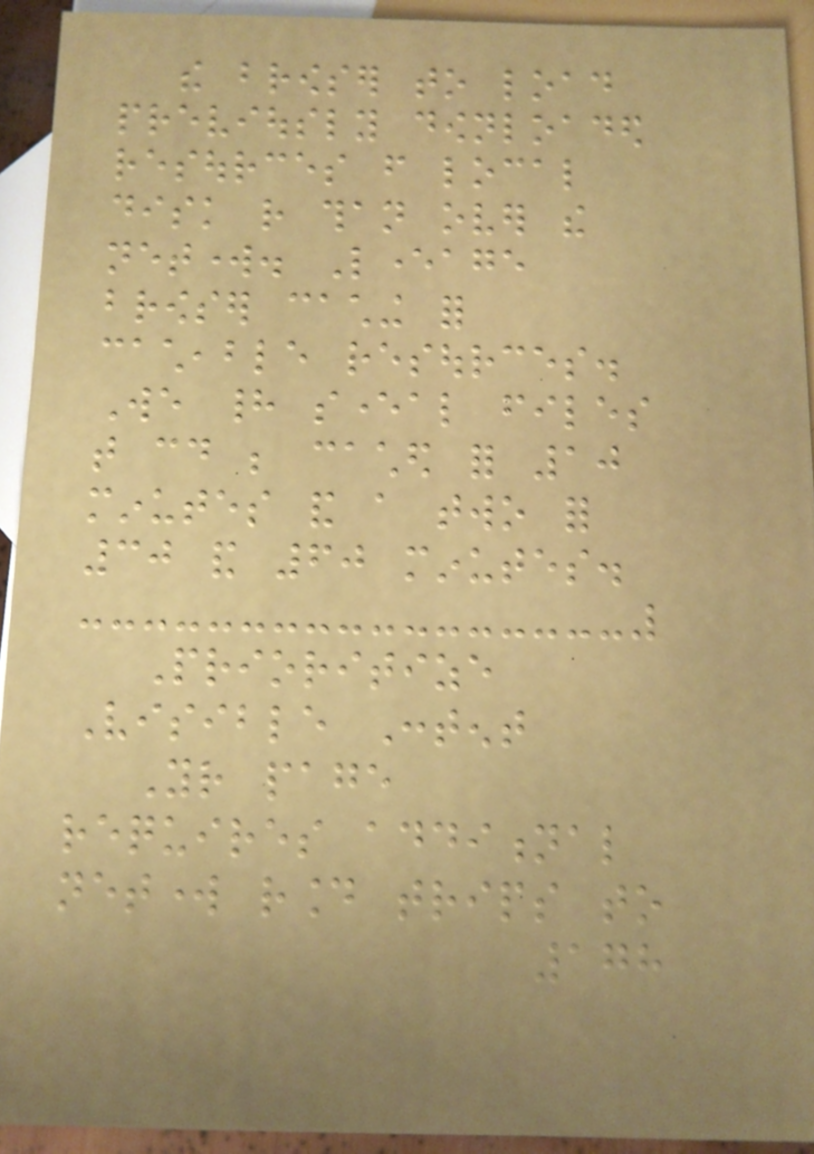the browser to load
previously downloaded
resources from local
disk rather than over the
network. Leverage
browser caching for
cacheable resources.
We had several files
that could be cached for 10
minutes and a two for
30 and 60 minutes.
Prioritize
Visible Content
Your page
requires additional
network round trips to
178
